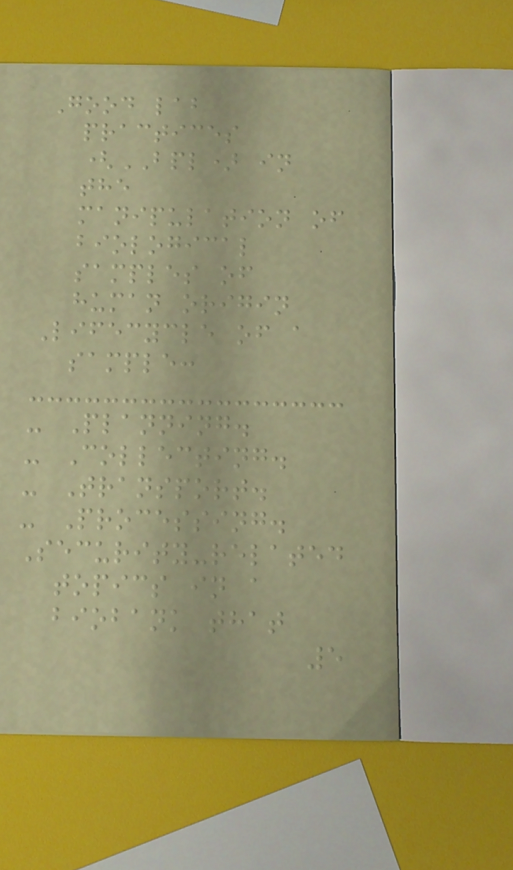Good lab
practices
(BPL) in
the
manipulation of
biological
samples of
human origin
Lifecycle of a
sample:
- Planning.
- Collecting.
- Transport.
- Processing.
Security-related
topics in a
biobank that
5
